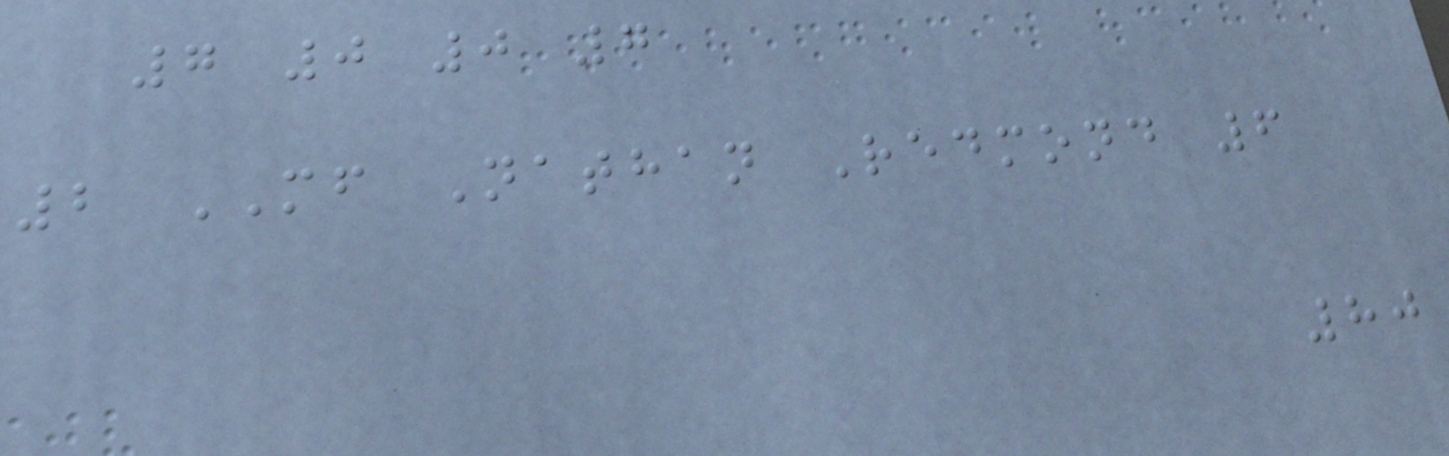7 0 0 7
2 MF Nathan Redmond 6
80
